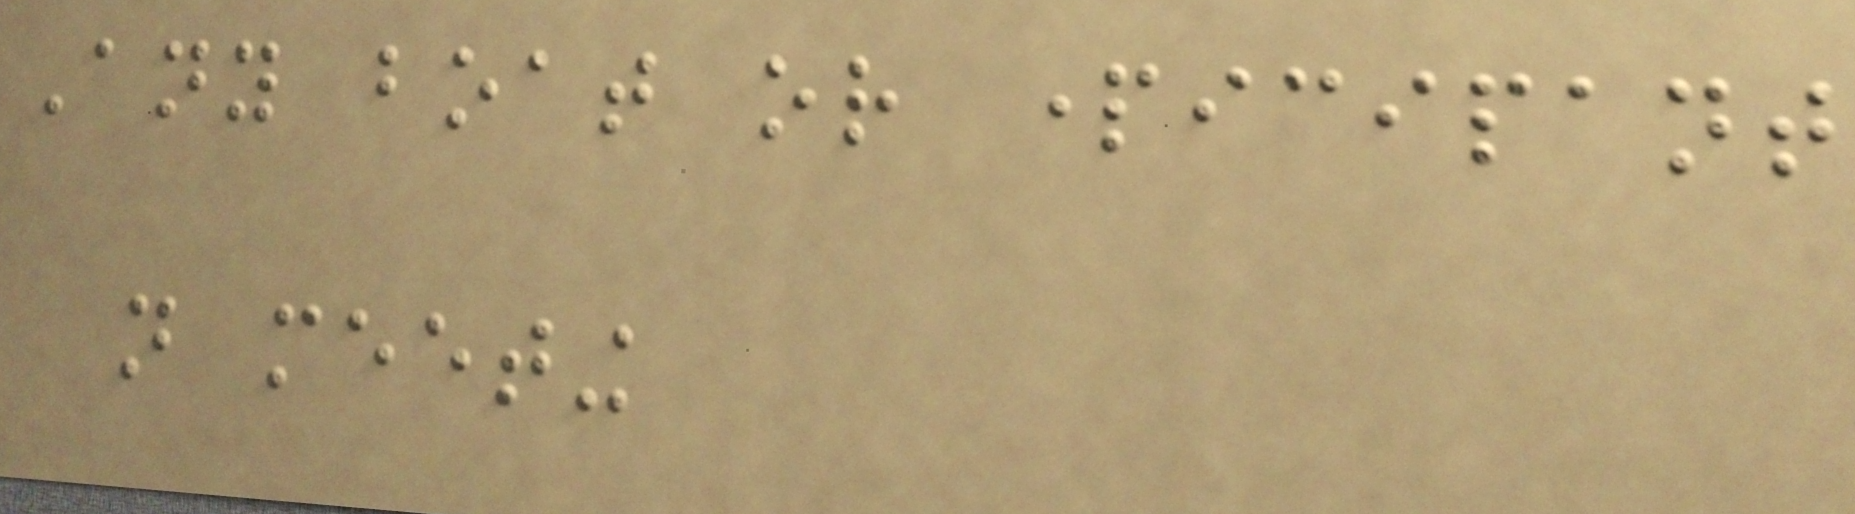Any boat or participant
not meeting
